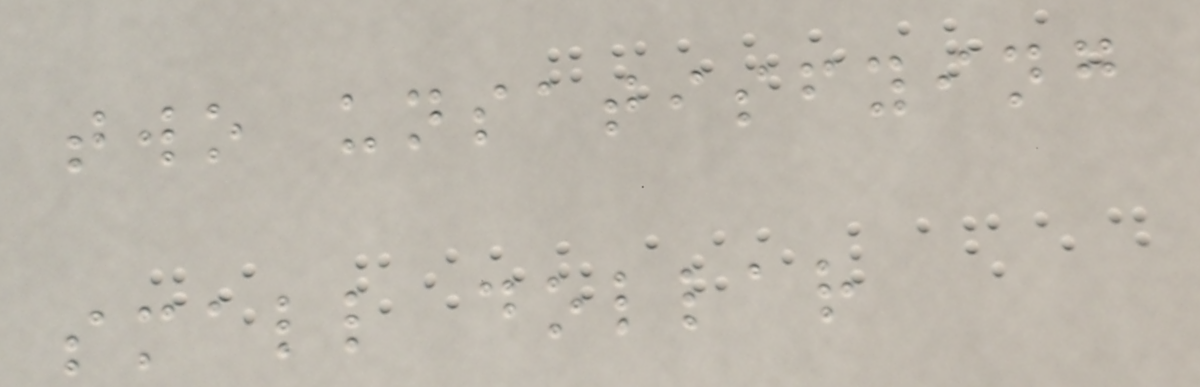two unsatisfying
small dollar
